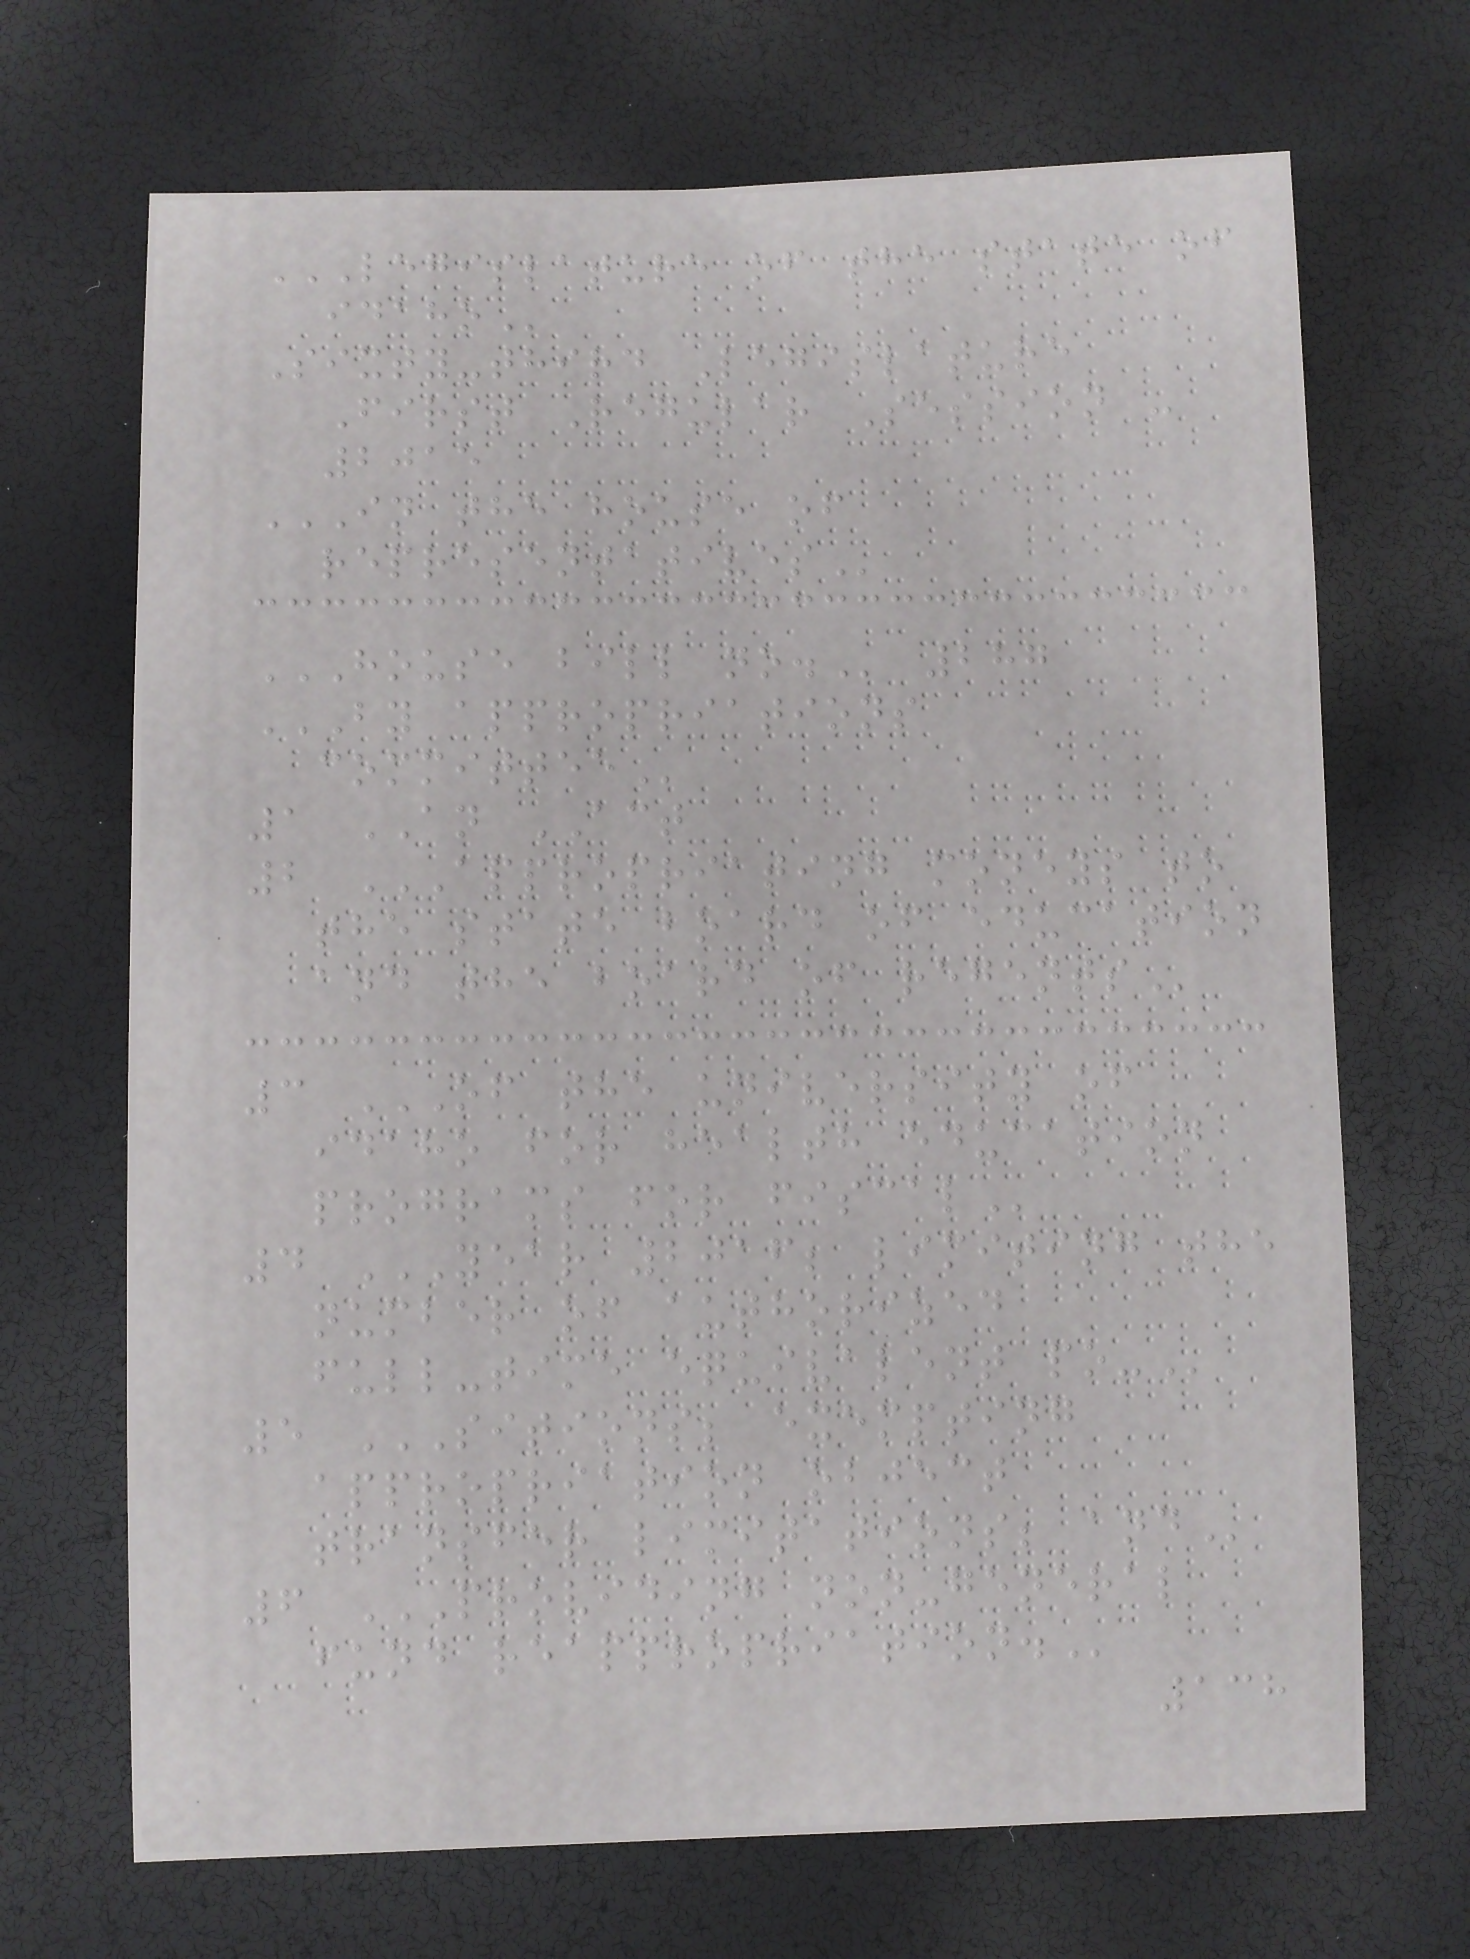LEGISLATURE OF THE STATE OF
IDAHO
Sixty-third Legislature
First Regular Session -
2015
IN THE HOUSE OF
REPRESENTATIVES
HOUSE BILL NO. 287
BY APPROPRIATIONS
COMMITTEE
1 AN ACT
2 APPROPRIATING MONEYS TO
THE STATE BOARD OF EDUCATION
AND THE BOARD OF REGENTS
3 OF THE UNIVERSITY OF
IDAHO FOR HEALTH EDUCATION
PROGRAMS FOR FISCAL
4 YEAR 2016; LIMITING THE
NUMBER OF AUTHORIZED
FULL-TIME EQUIVALENT PO-
5 SITIONS; EXEMPTING
APPROPRIATION OBJECT
TRANSFER LIMITATIONS; AND
6 PROVIDING NON-GENERAL
FUND REAPPROPRIATION.
138
